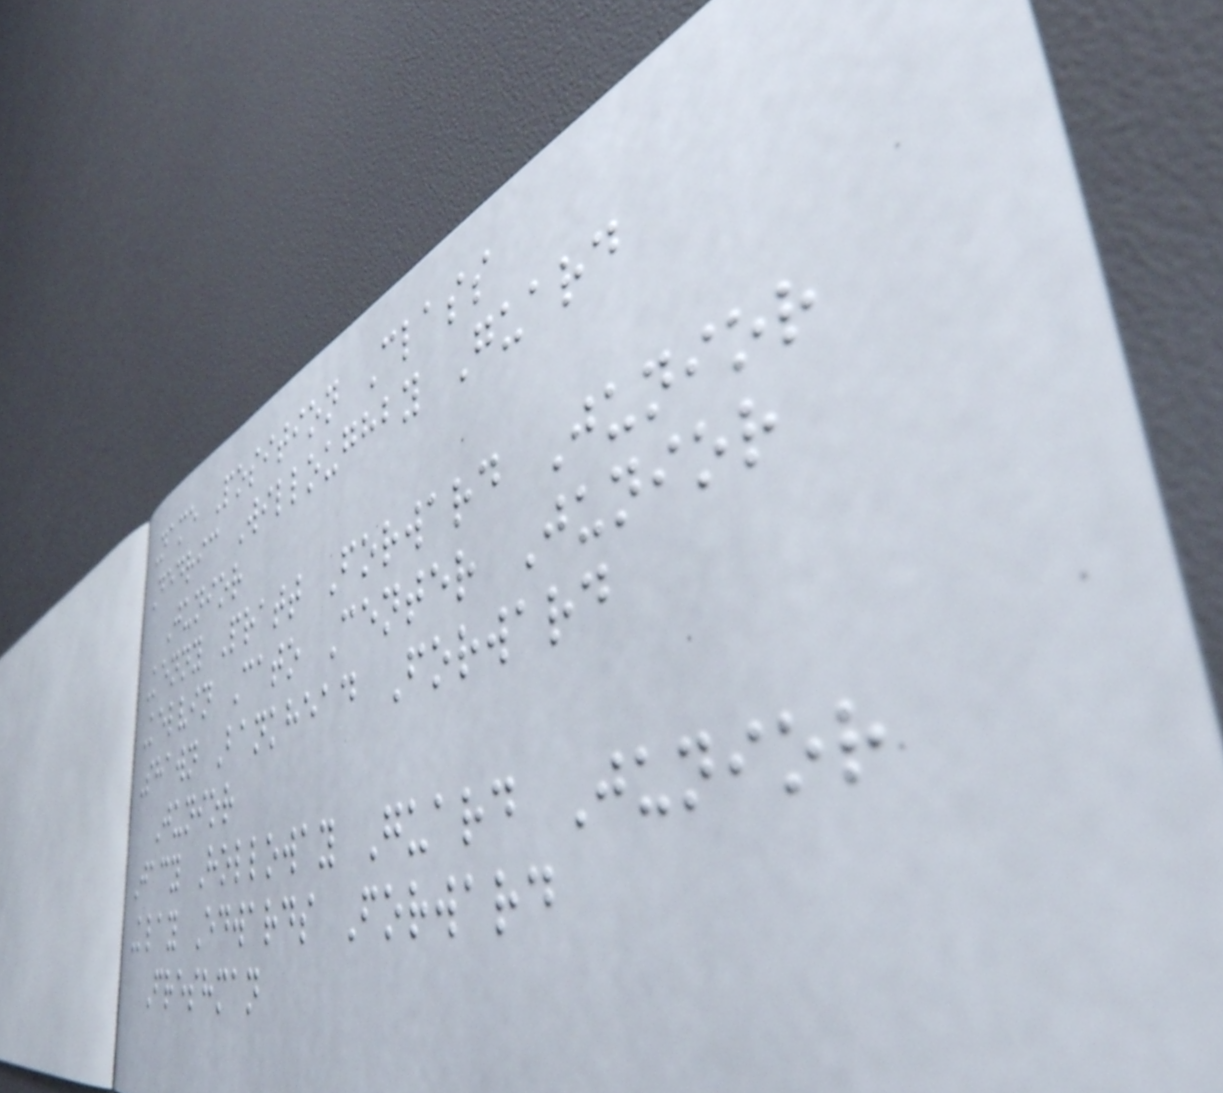Name Position Class
Dedric Willoughby Guard
Junior
Kenny Pratt Forward Junior
Kelvin Cato Center Junior
Shawn Bankhead Forward
Junior
Jacy Holloway Guard Junior
Klay Edwards Forward
Freshman
